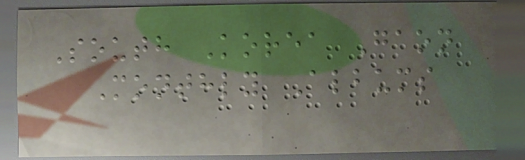South Korea Gaon
Monthly Albums
